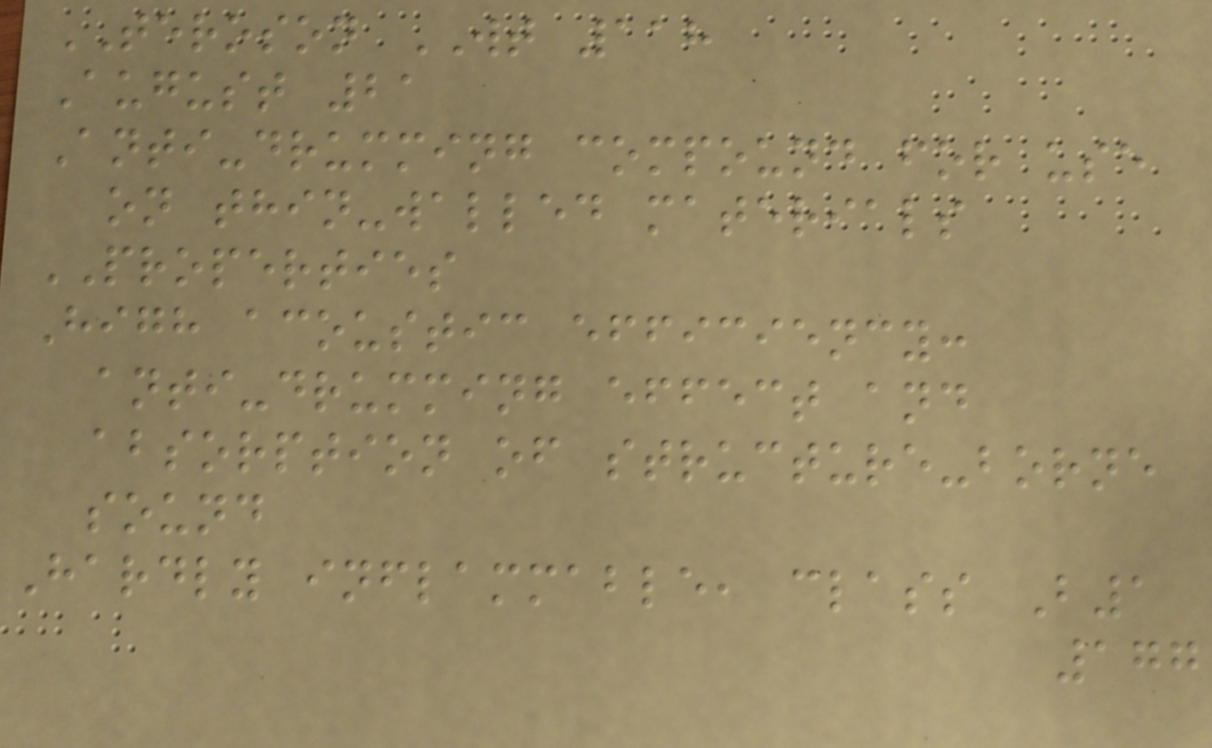TEROSON WT 118
August 21
Anti-drumming compound for use
on thin-walled materials
PROPERTIES
High acoustic efficiency:
anti-drumming effect and
absorption of structure-borne
sound
Hardly inflammable, class B1
177
